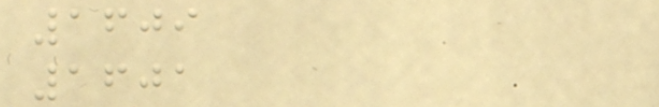1609
1601
